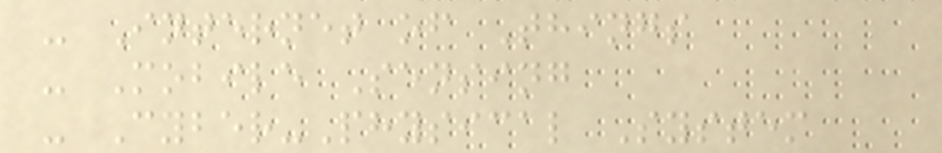- Internet of Things
- Mobile Sensing
- Cyber-Physical System
